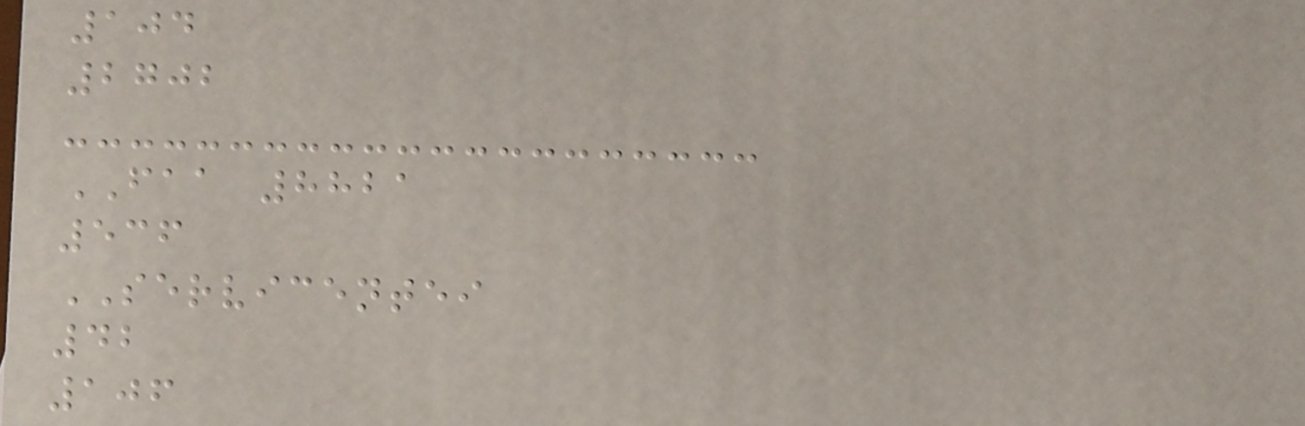104
2702
FAA 8821
536
SERVICENTEI
42
106
